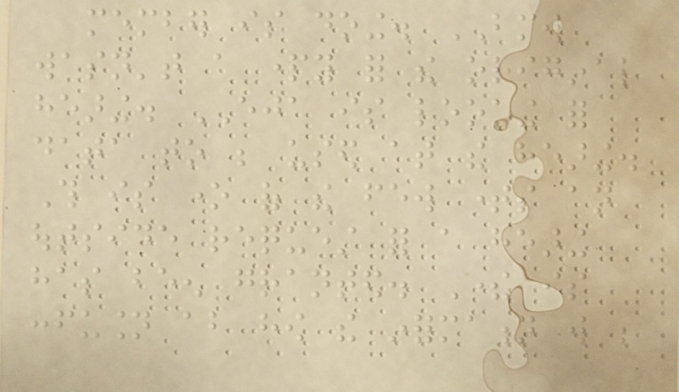member is doing. BMW
wasn't a party for the original
hearing. EJA is looking for
data to be used at the hearing.
This is one of the few times an
outside request for a hearing
has been granted. There is
confusion about how the information will be
